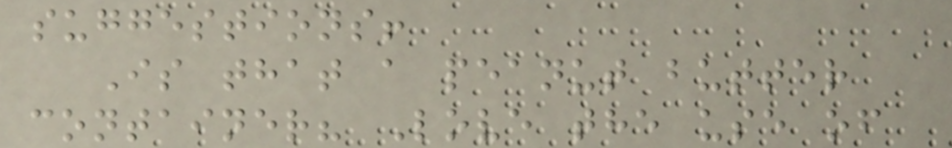suggestions!
Is that a peanut butter
container? Love the use of
